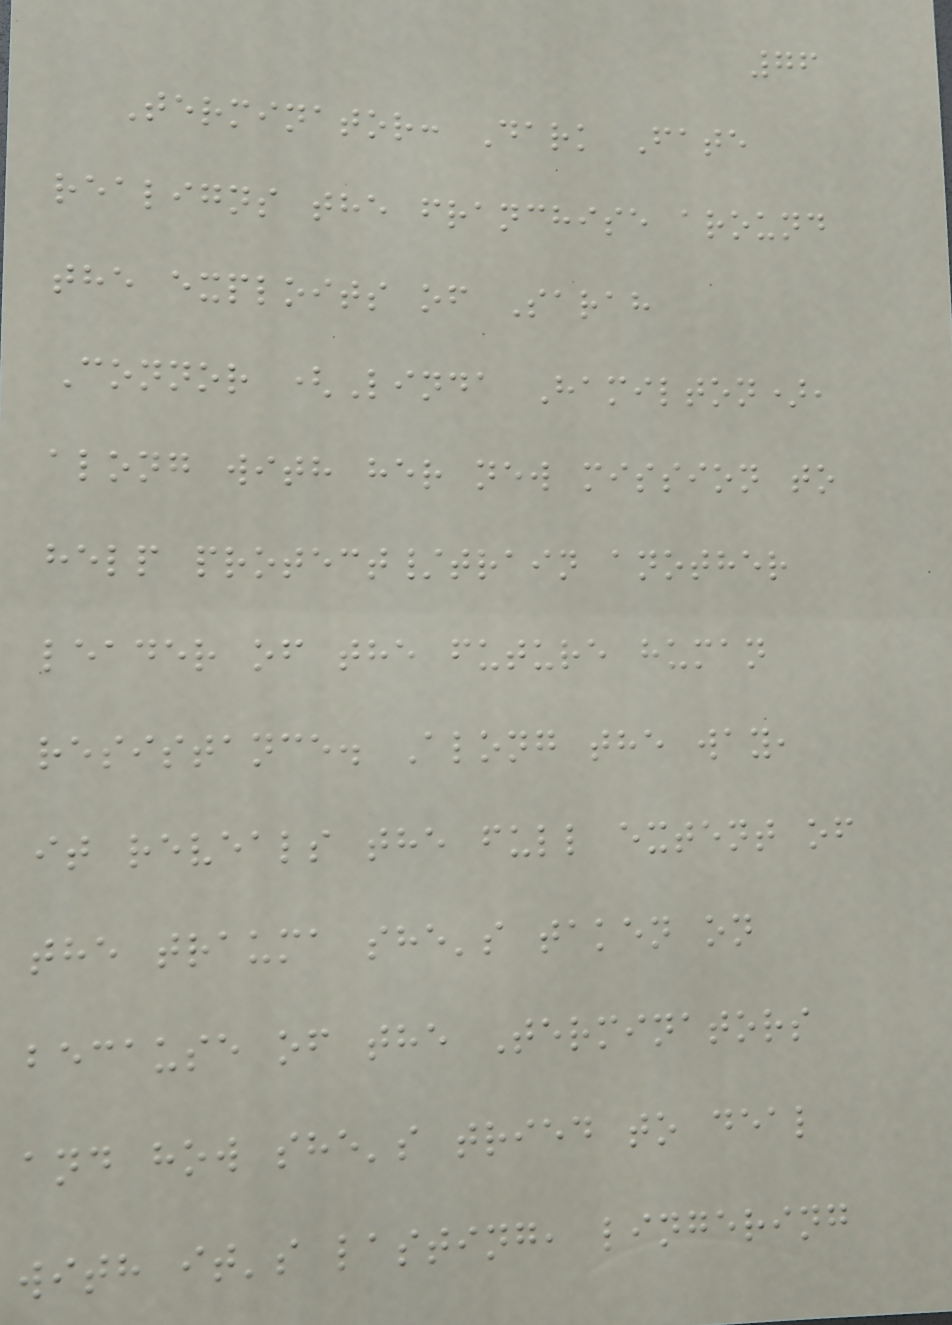76
Terminator: Dark Fate
realigns the franchise around
the exploits of Sarah
Connor (Linda Hamilton),
along with her new mission to
help protect/train another
leader of the future human
resistance. Along the way,
it reveals the full extent of
the trauma she's taken on
because of the Terminators
and how she's tried to deal
with it's lasting, lingering
